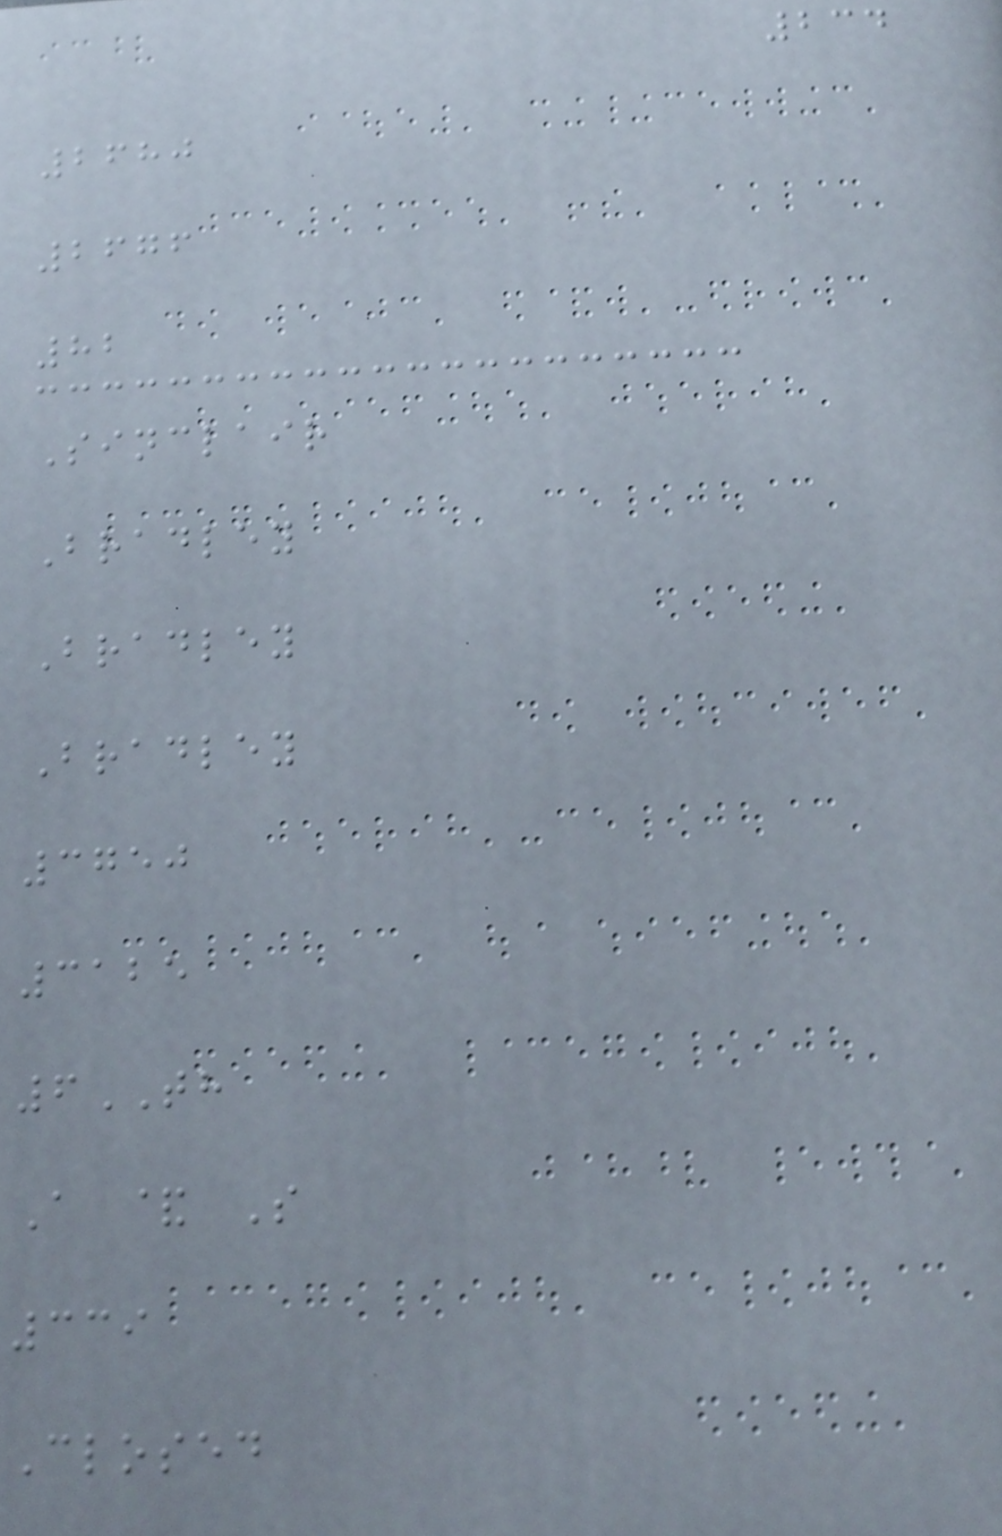234
2680
2676
82
Sinclair
Bradley
Bradley
Bradley
3750
3125
6TH
A & S
339
Closed
